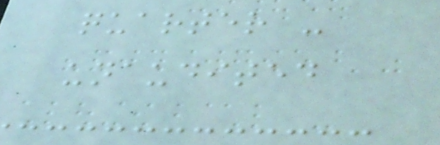quarter -
unaudited
